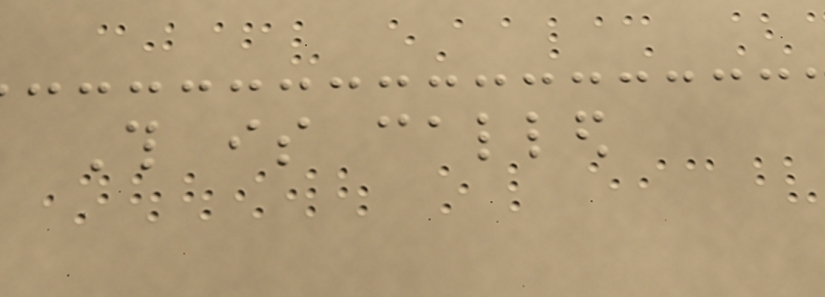This is called
